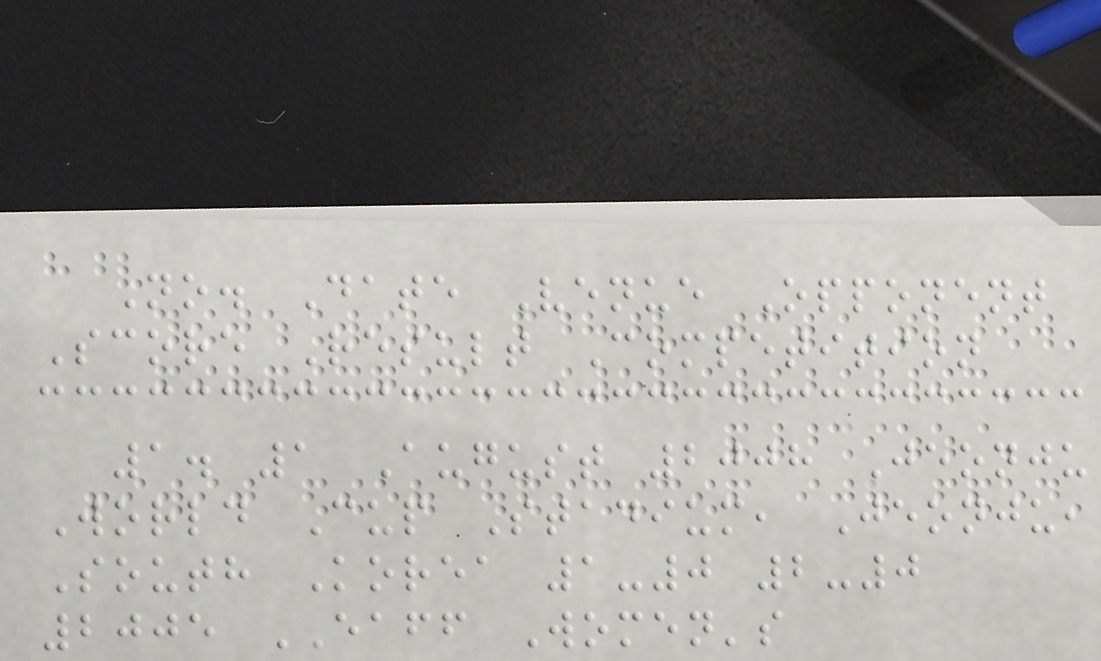No. Date Venue Opponent
Score Result Competition
1. 1 August 2008 Jeonju
World Cup Stadium, Jeonju,
South Korea 1-0 2-0
2005 EAFF Women's
